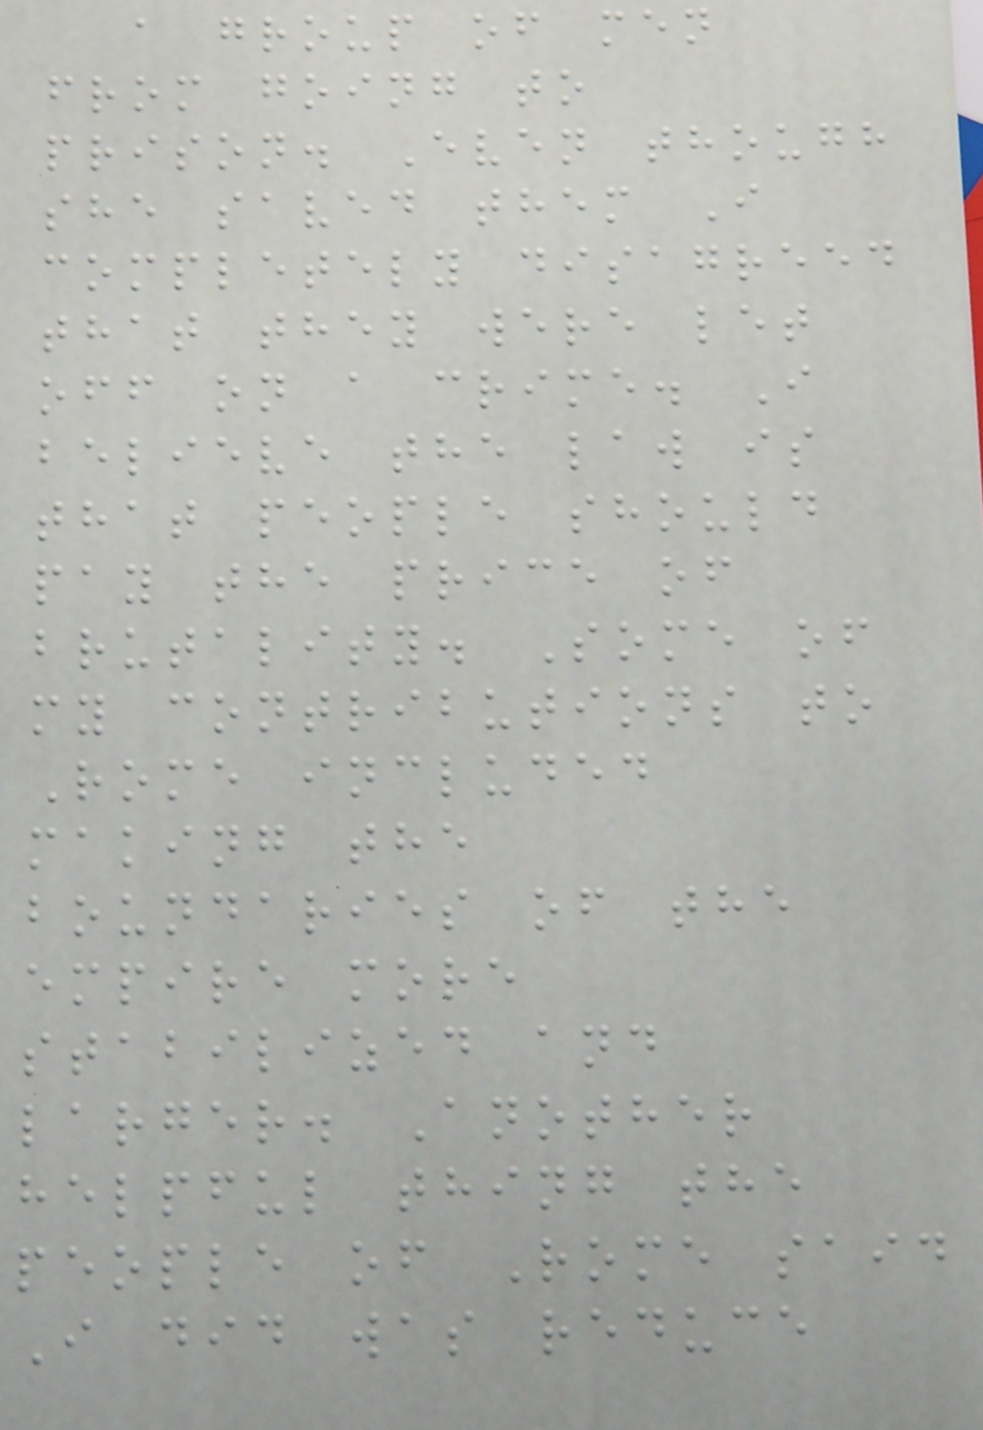a group of men
from going to
prison. Even though
she saved them I
completely disagreed
that they were let
off on a crime. I
believe the law is
that people should
pay the price of
brutality. Some of
my contributions to
Rome included
making the
boundaries of the
empire more
stabilized and
larger. Another
helpful thing the
people of Rome said
I did was reduce
